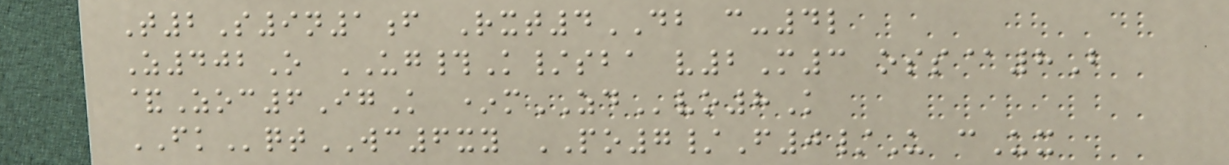T2S9n1f Rxt4DB c-4l
Z402O UG#K/sba v2M3 oss@8B
&Zoc6IgK *mZDvo8K
FKqtWC6xy PO7/F0/U cUx
